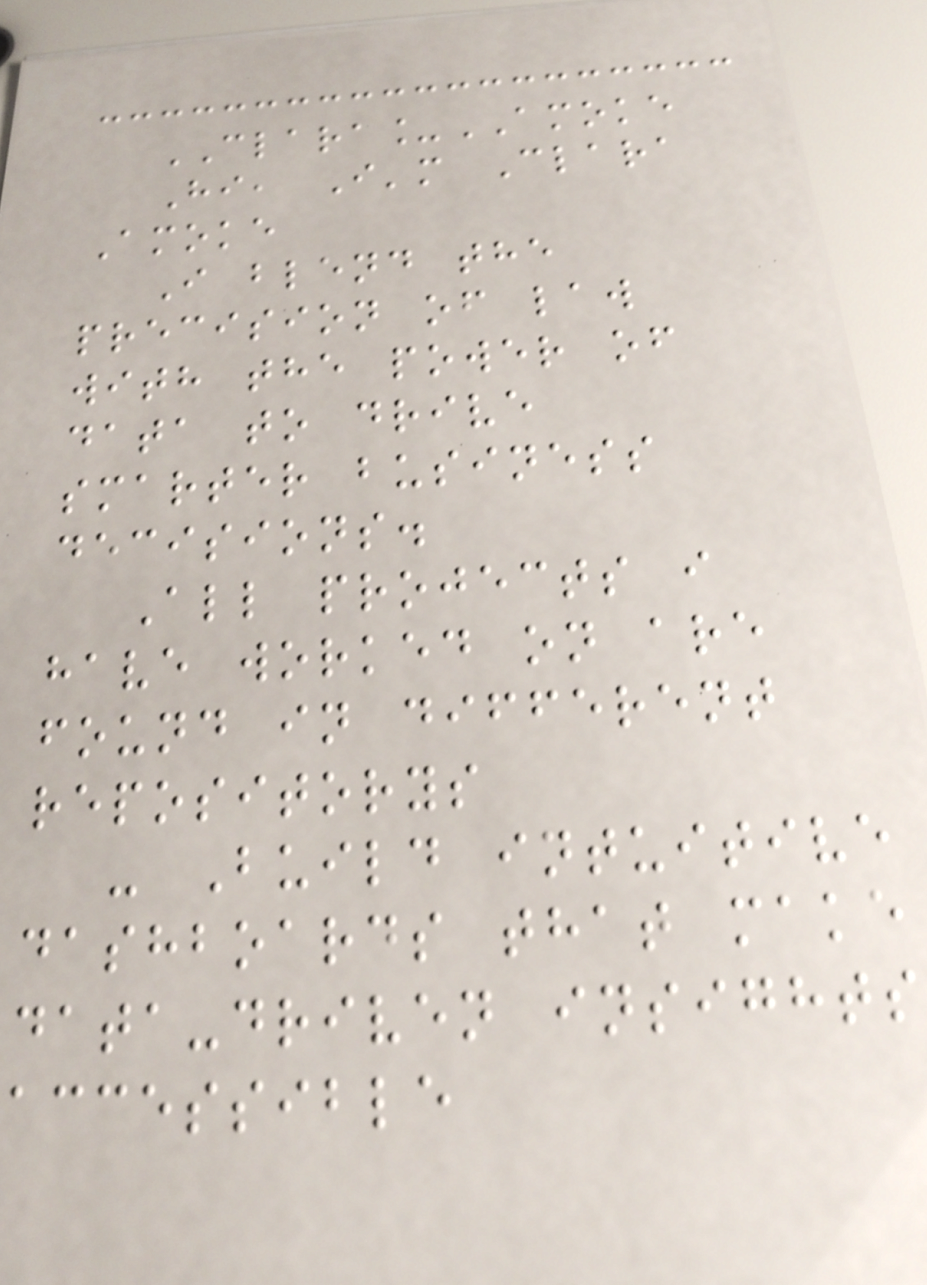CLARA_AMOKE
Hi, I'm Clara
Amoke
I blend the
precision of law
with the power of
data to drive
smarter business
decisions.
All projects i
have worked on are
found in different
repositorys
- Build intuitive
dashboards that make
data-driven insights
accessible
